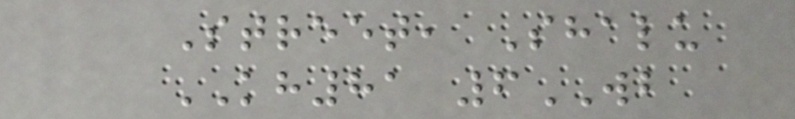Street, Shalu
KH81 6WB
